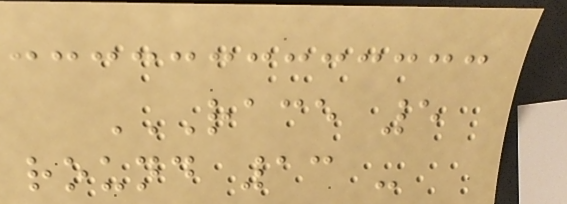RACE 5
ROUND 13 -
